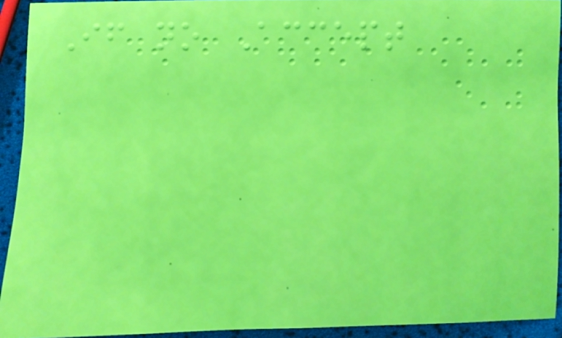If no Accept
